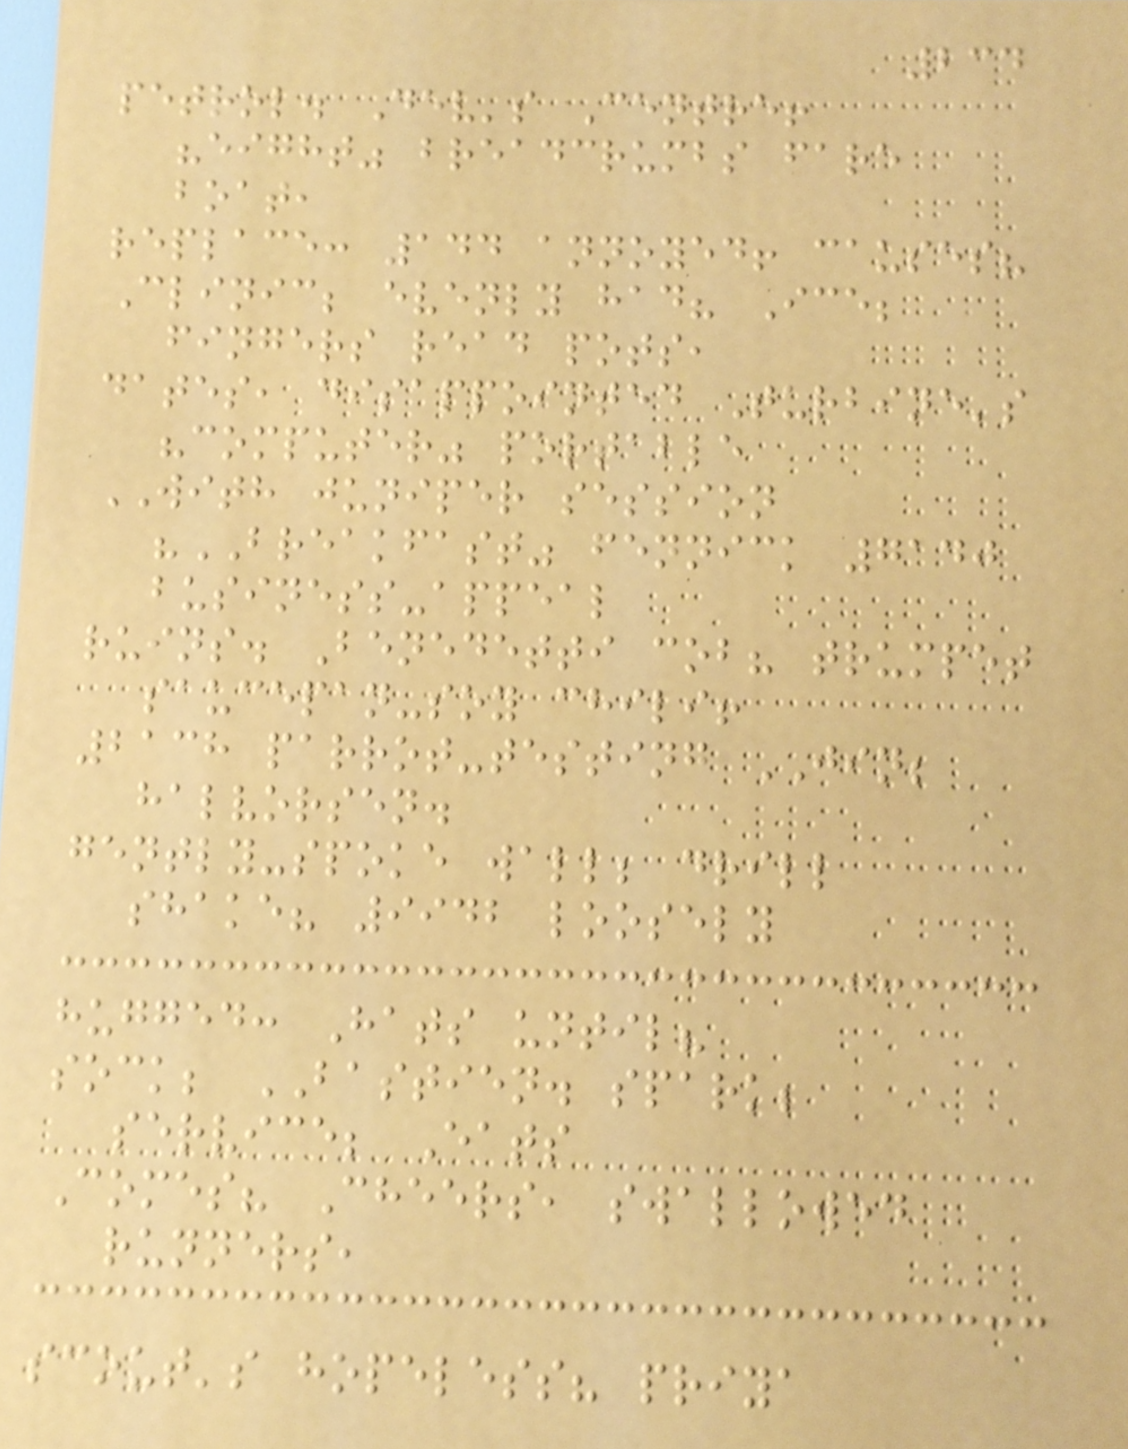234
petrol. Dev's Centre!
"eight" breadcrumbs fare
boat,
replace: 144 annoyed! causes?
Clinic; evenly had? Ice;
fingers read pots,
dates, disappointed Turbine's
"computer" portable
WITH juniper session
"BREAKFAST" fennick 7140
business-appeal
ruins. Benedetti cob? trumpet
saucepan-soy chili!
2138 parrot-testing JIN;
halvorsen.
gently-spoke wall; drill
shake? 9942 loosely
hugged: Hats until?
sock; BASTIEN. spark;
service; Eats
Comes? Cheers, swallowed
runners,
scout's hopeless? priya
